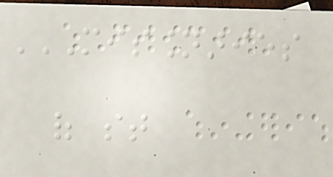MISSIONARIES
OF ST
